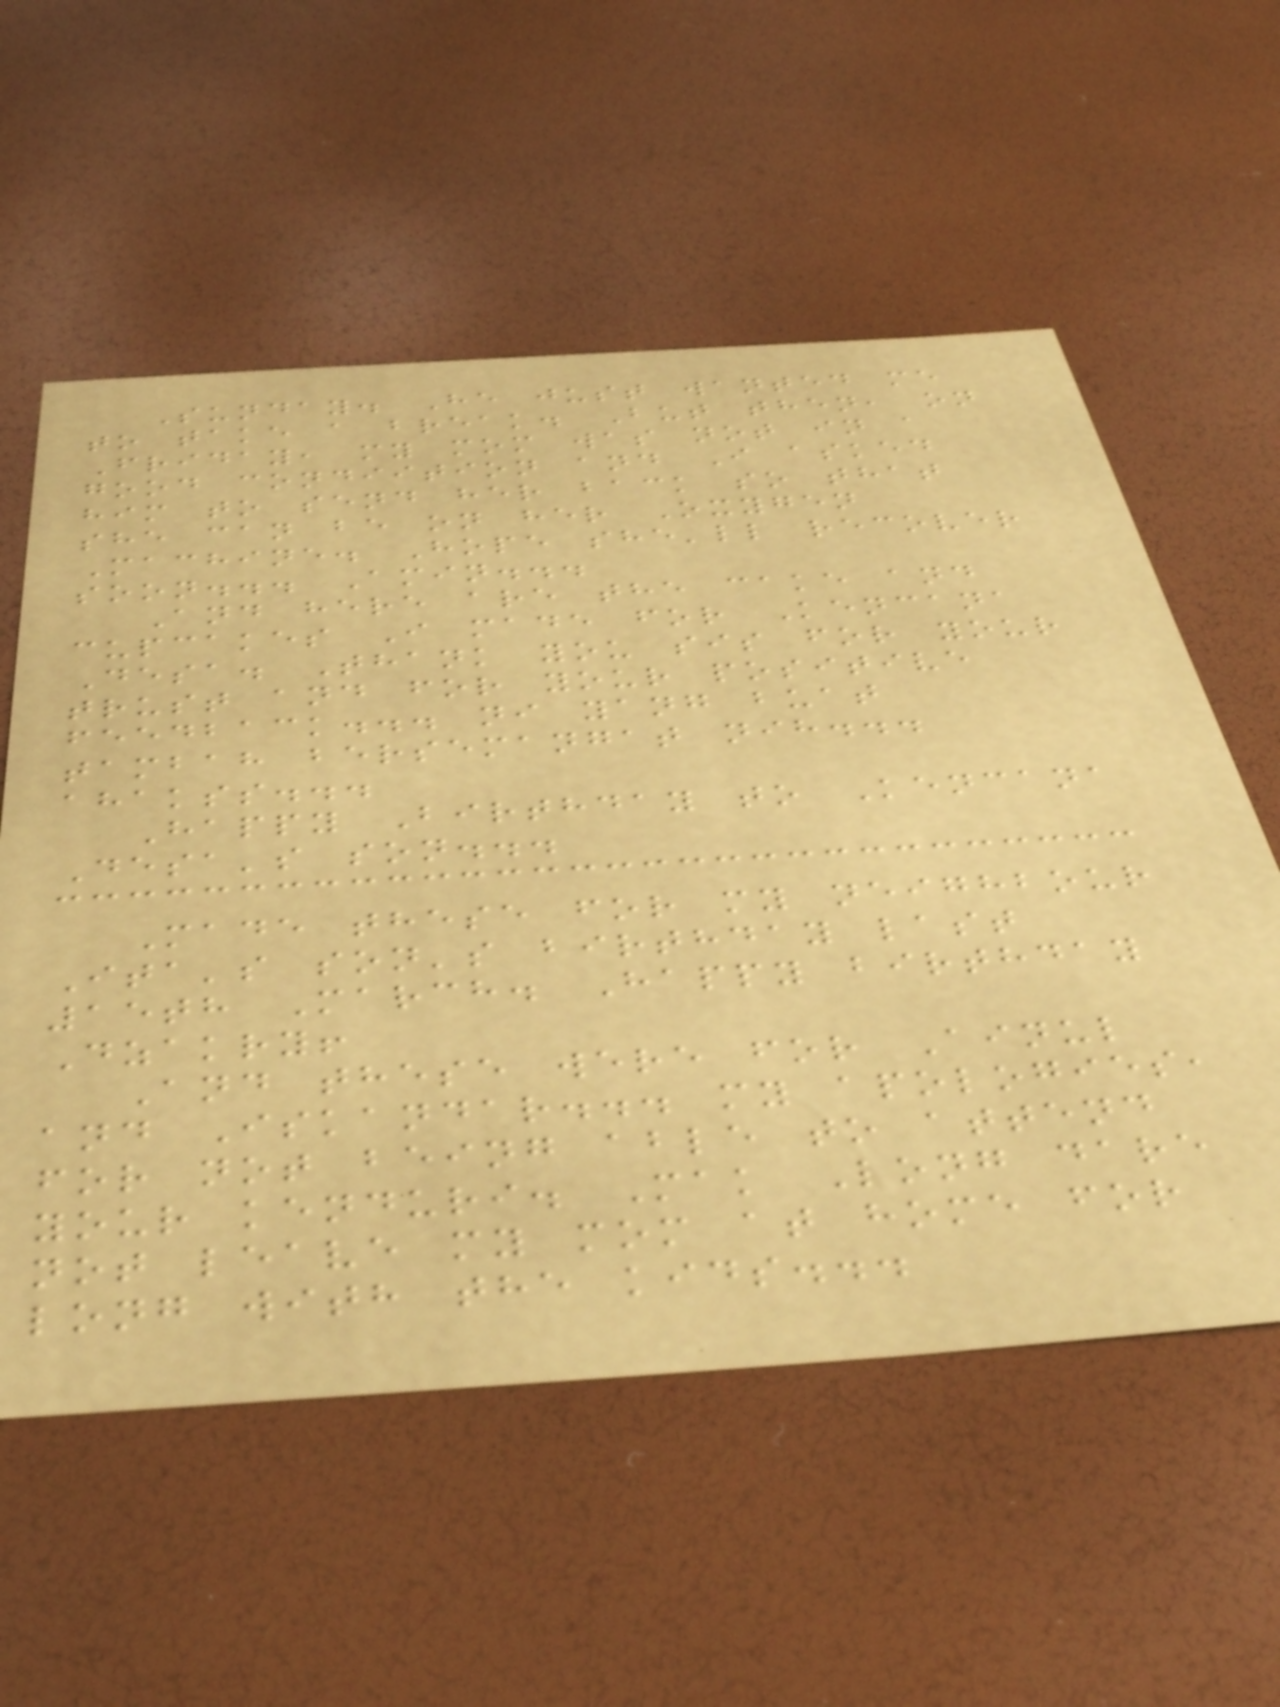Sunday. He just wanted me
to take a break. But then, on
Friday, my mom was not in a
good condiition and I asked
him to send her back so that
she can be on her Oxygen
Machine. Hope she'll recover
soon... Amin...
And here are the cake and
cupcakes I made for Kencana
Desa. Thank you sis for your
trust and for your positive
feedback... ni yang buat
tambah bersemangat nih...
ahakss...
Happy Birthday to Kencana
Desa's son...
Made these for my neighbour
Ita's son's birthday last
15th March. Happy birthday
Dzakry!
And these were for Ainul
and Iskandar... my apologies,
for not being able to attend
your kenduri. Mak Long dare
not leave my mom at home for
long with the kids...
